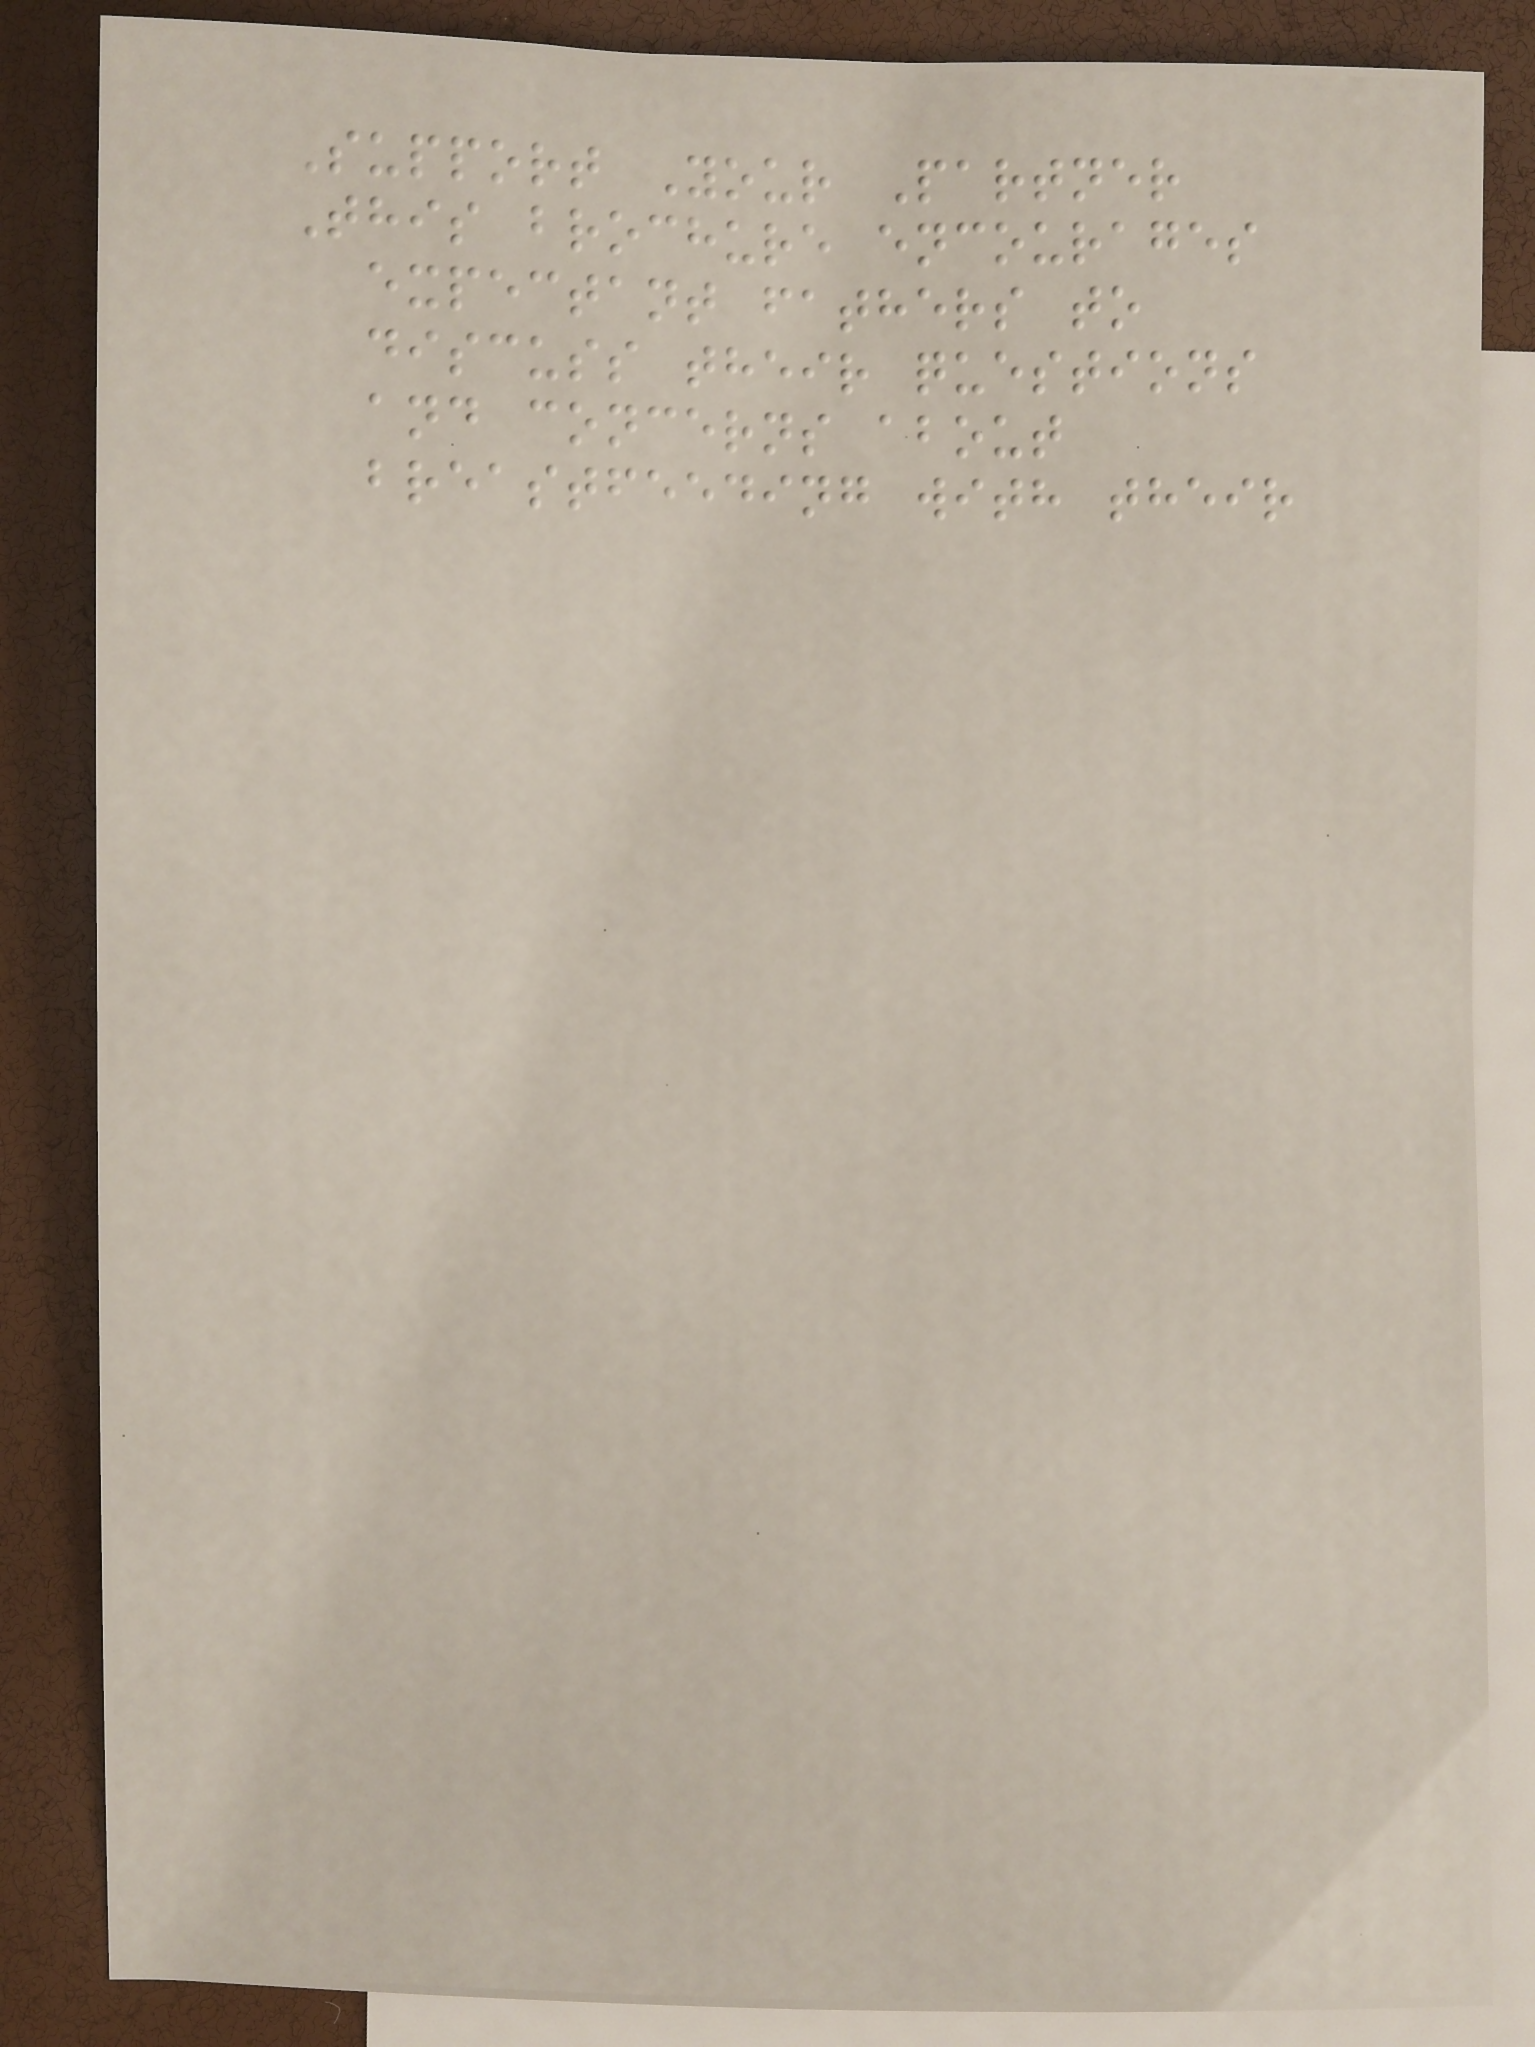Support Your Partner
This brochure encourages
expectant fathers to
discuss their questions
and concerns about
breastfeeding with their
